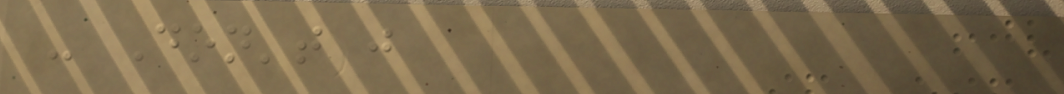- Don't just
